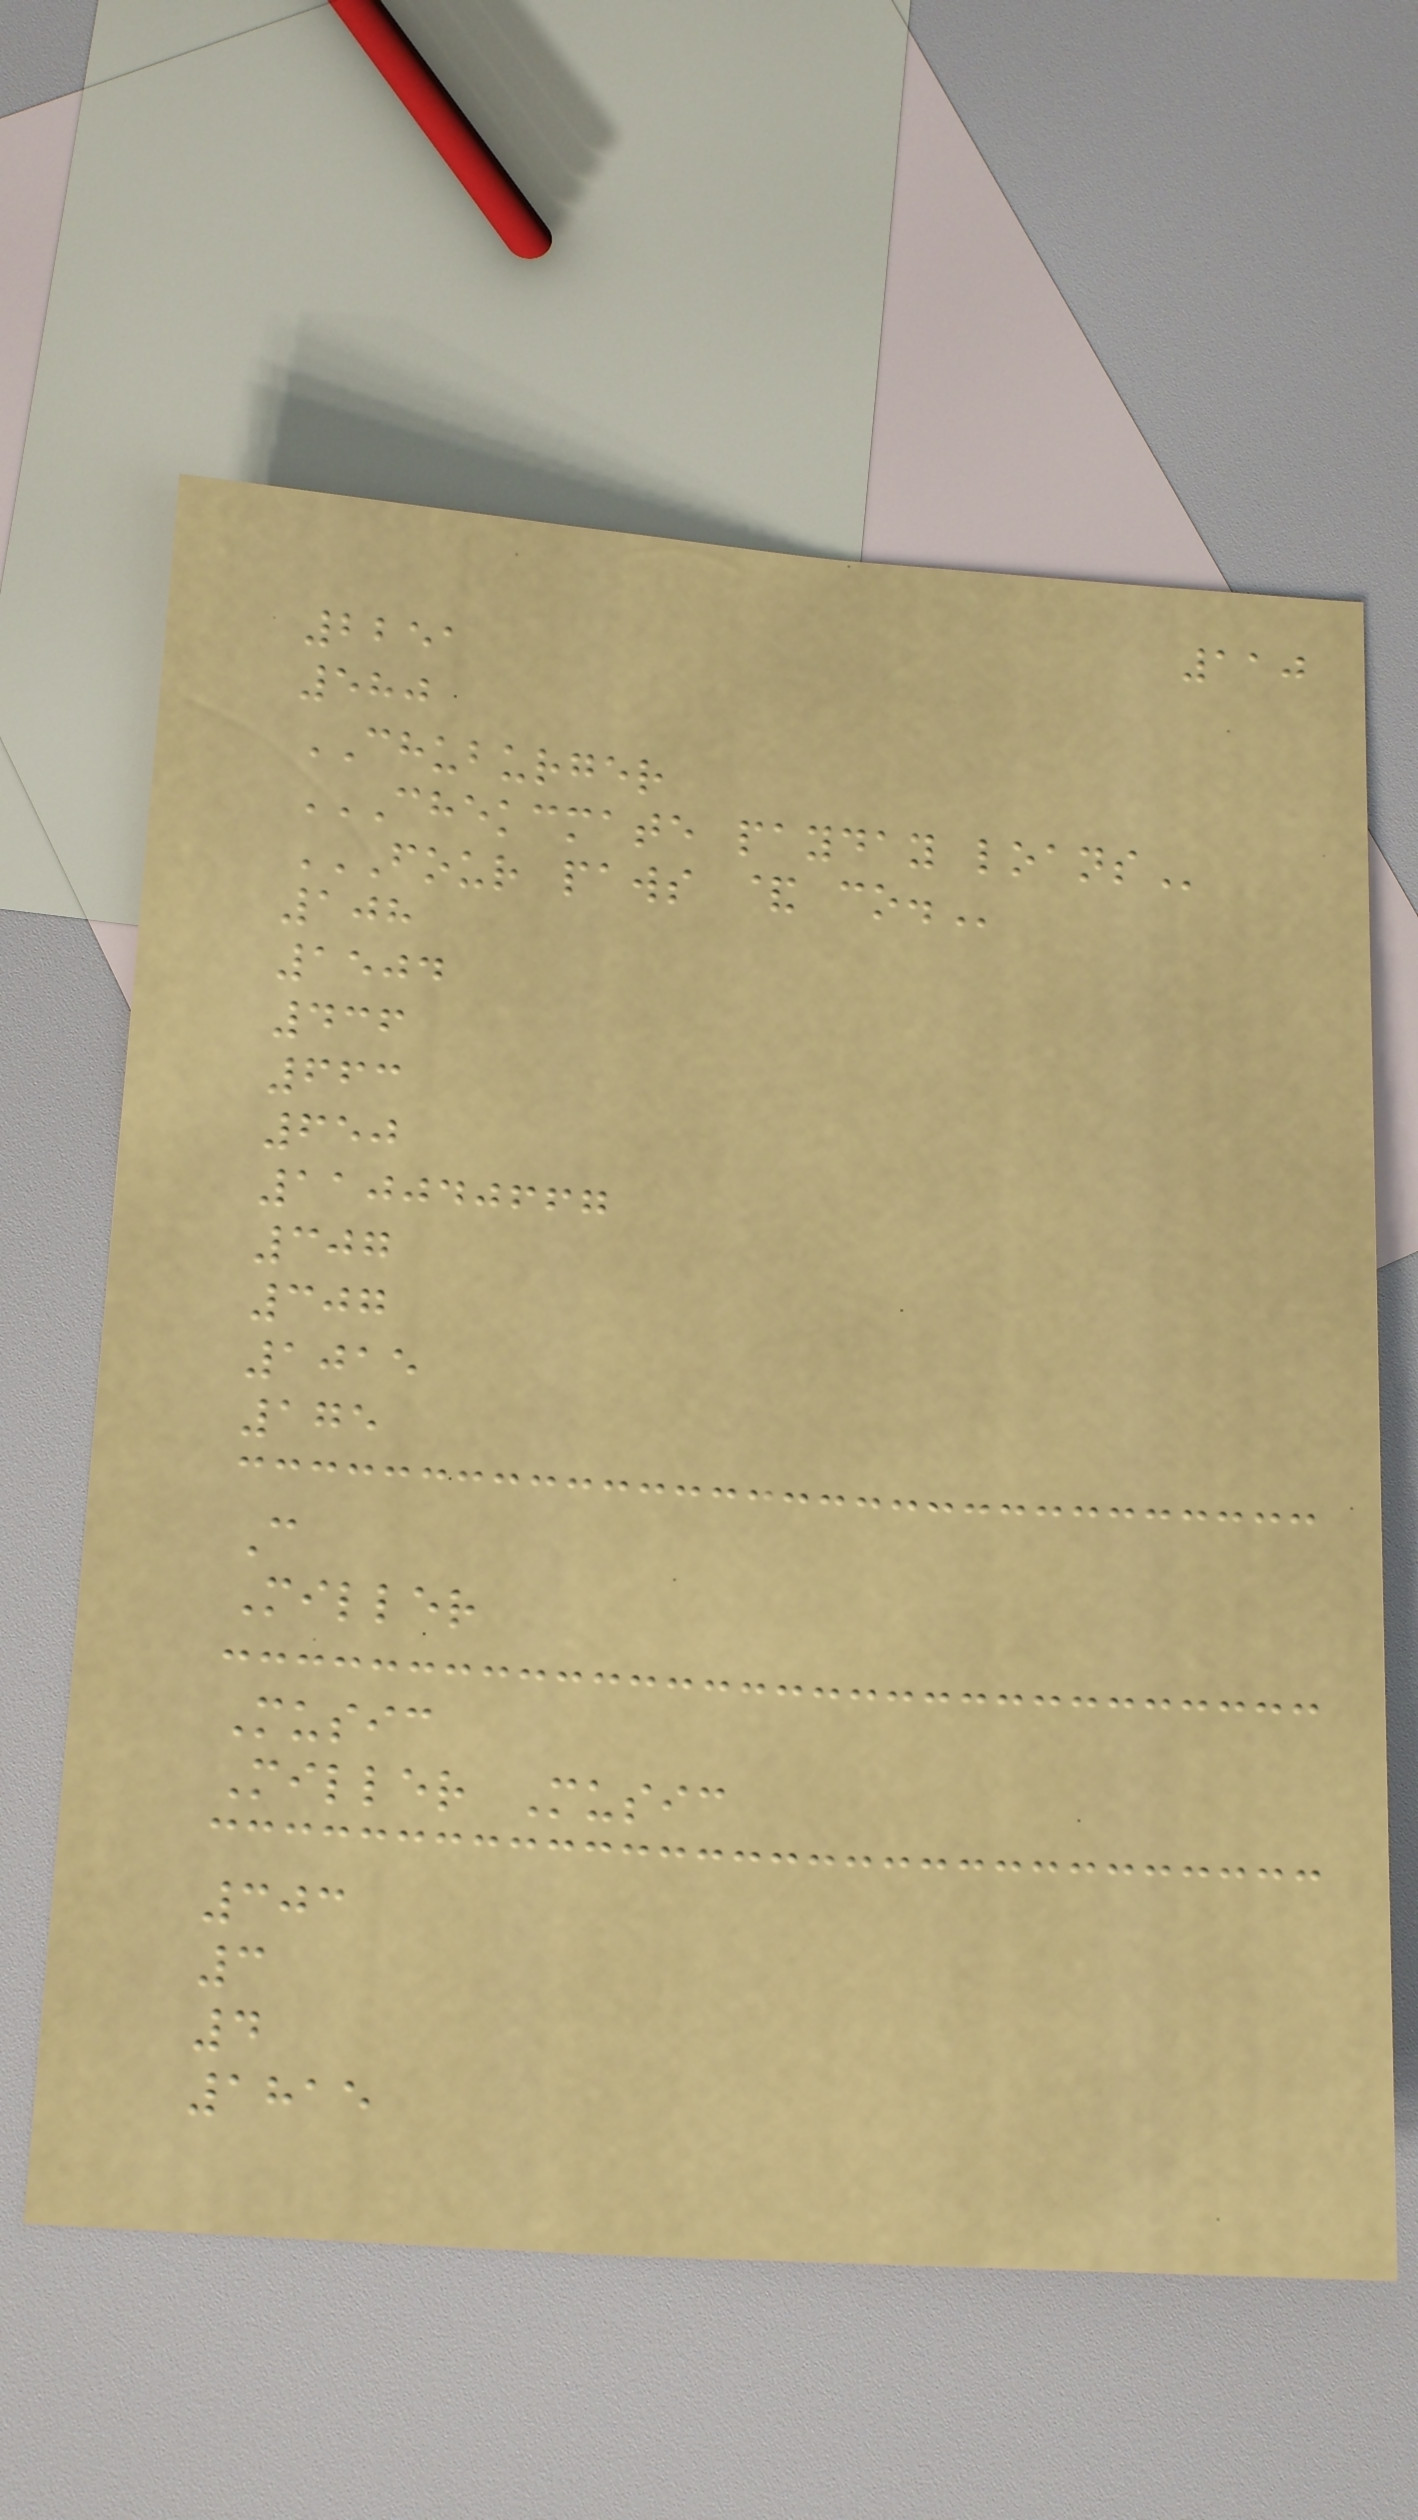110
2251
580
CHUBURGER
CHEKCMATE PAYDAY LOANS
FOUR PAWS & CO.
108
1504
436
663
650
110040667
307
307
1015
175
C
Miller
Music
Miller Music
303
3
4
1815
